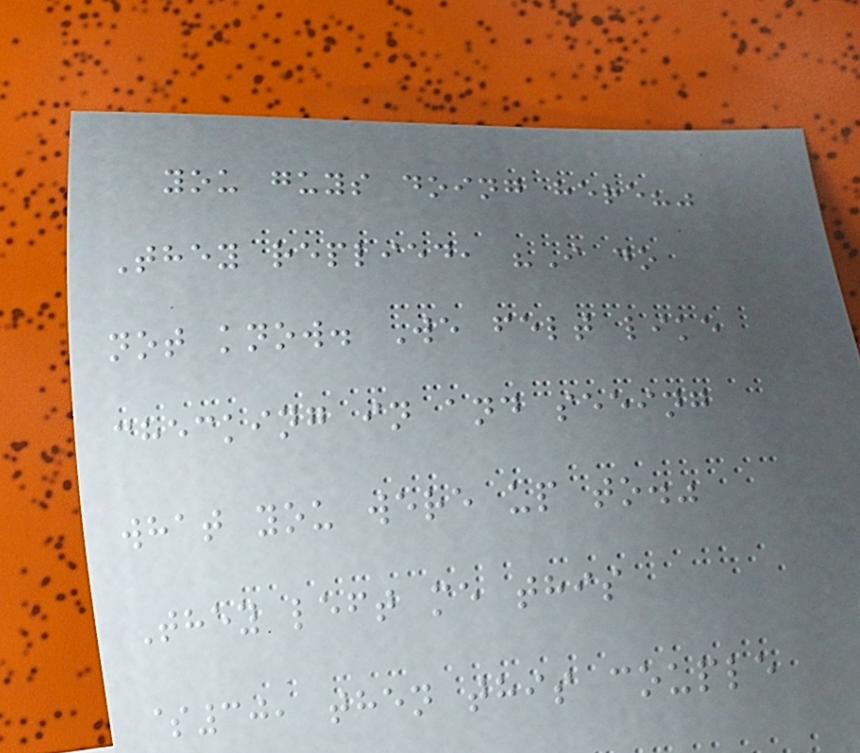you guys doing here?"
They replied, "I do
not know. We felt like
checking in and seeing
what you were up to."
They left me this
$30, then this couple
